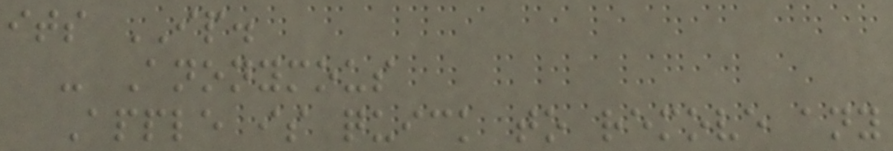its IP.
- Anonymous
Apple is quick to remove any
